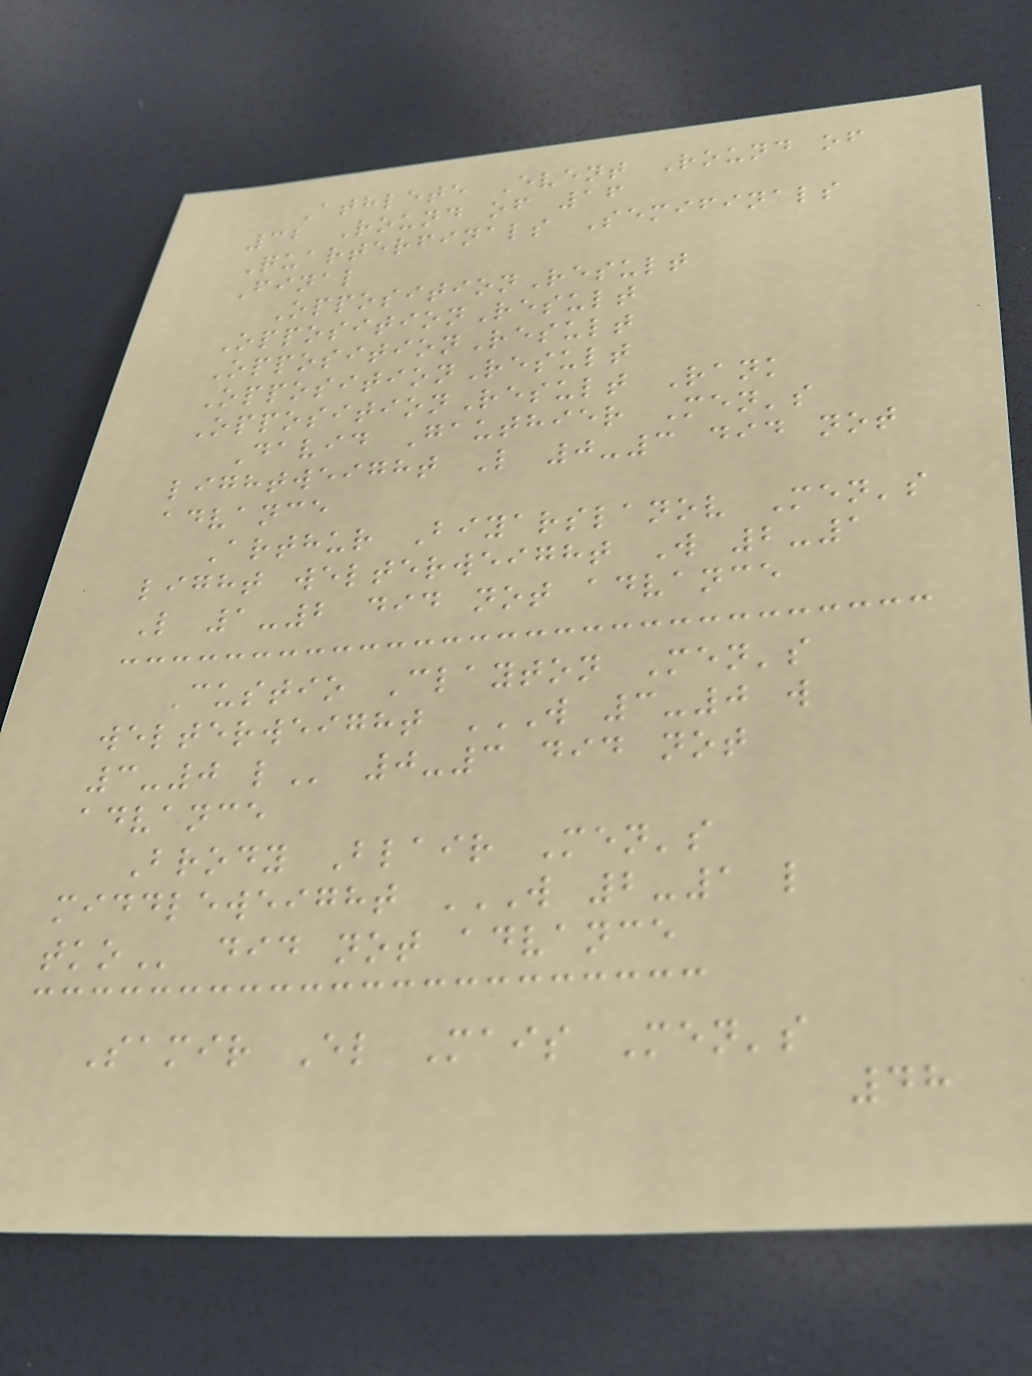Athlete Event Round of
32 Round of 16
Quarterfinals Semifinals
Final
OppositionResult
OppositionResult
OppositionResult
OppositionResult
OppositionResult Rank
David Gauthier Men's
lightweight L 0-3 did not
advance
Arthur Biyarslanov Men's
light welterweight W 2-1
L 1-2 did not advance
Custio Clayton Men's
welterweight W 3-0 W
3-0 L 0-3 did not
advance
Brody Blair Men's
middleweight W 2-1 L
TKO did not advance
Samir El Mais Men's
48
